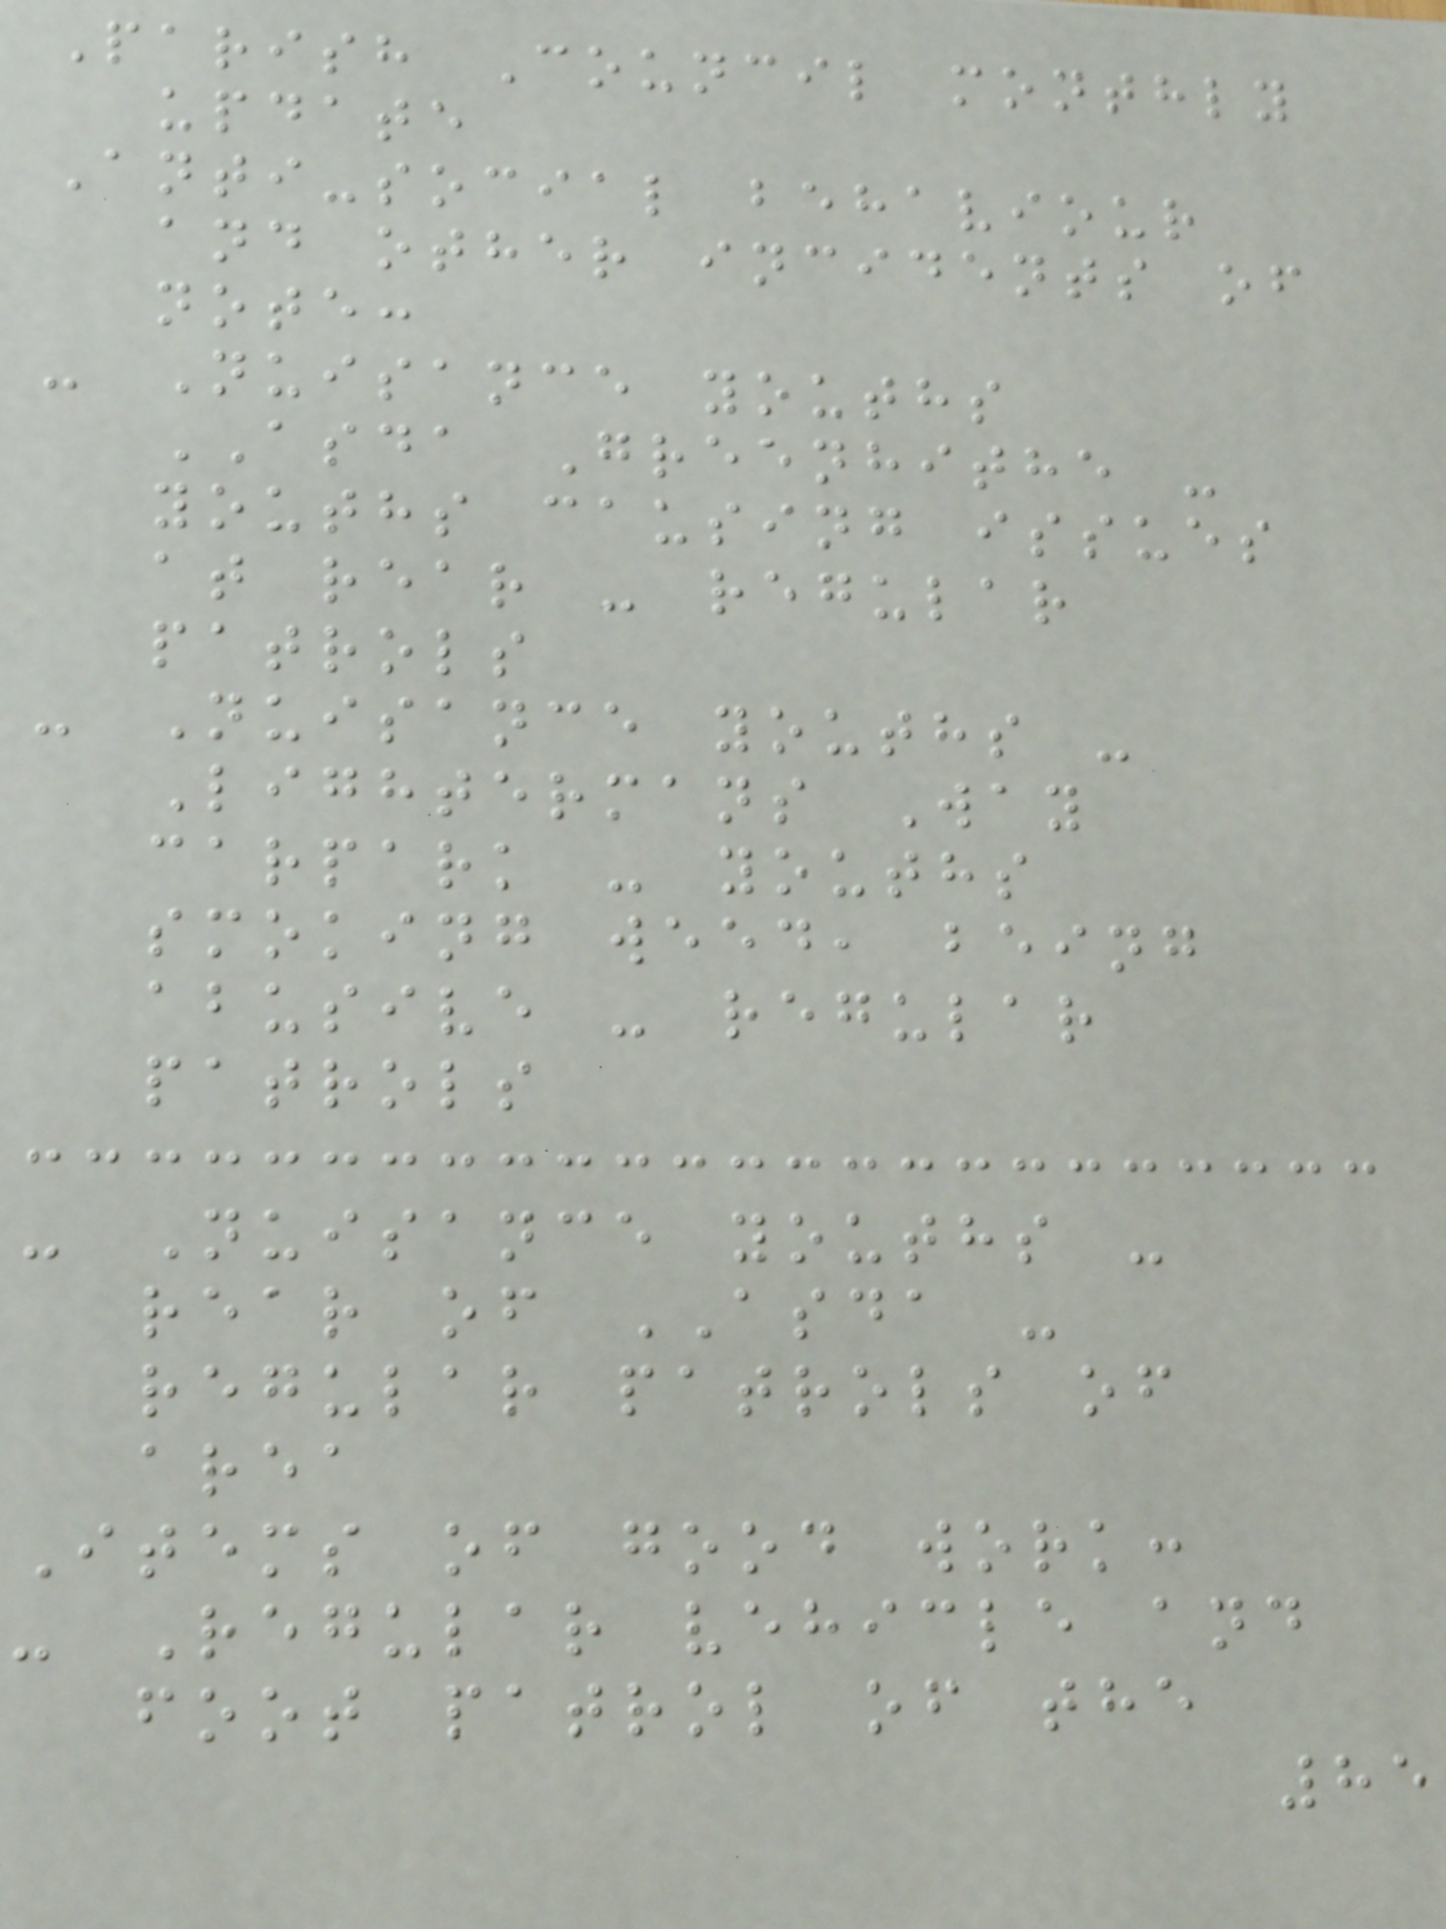Parish Council monthly
update
Anti-social behaviour
and other incidents of
note:
- Nuisance youths
ASDA Greenhithe -
youths causing issues
at rear - regular
patrols
- Nuisance youths -
Lightermans Way
carpark - youths
smoking weed, being
abusive - regular
patrols
- Nuisance youths -
rear of ASDA -
regular patrols of
area
Items of good work:
- Regular vehicle and
foot patrol of the
85
